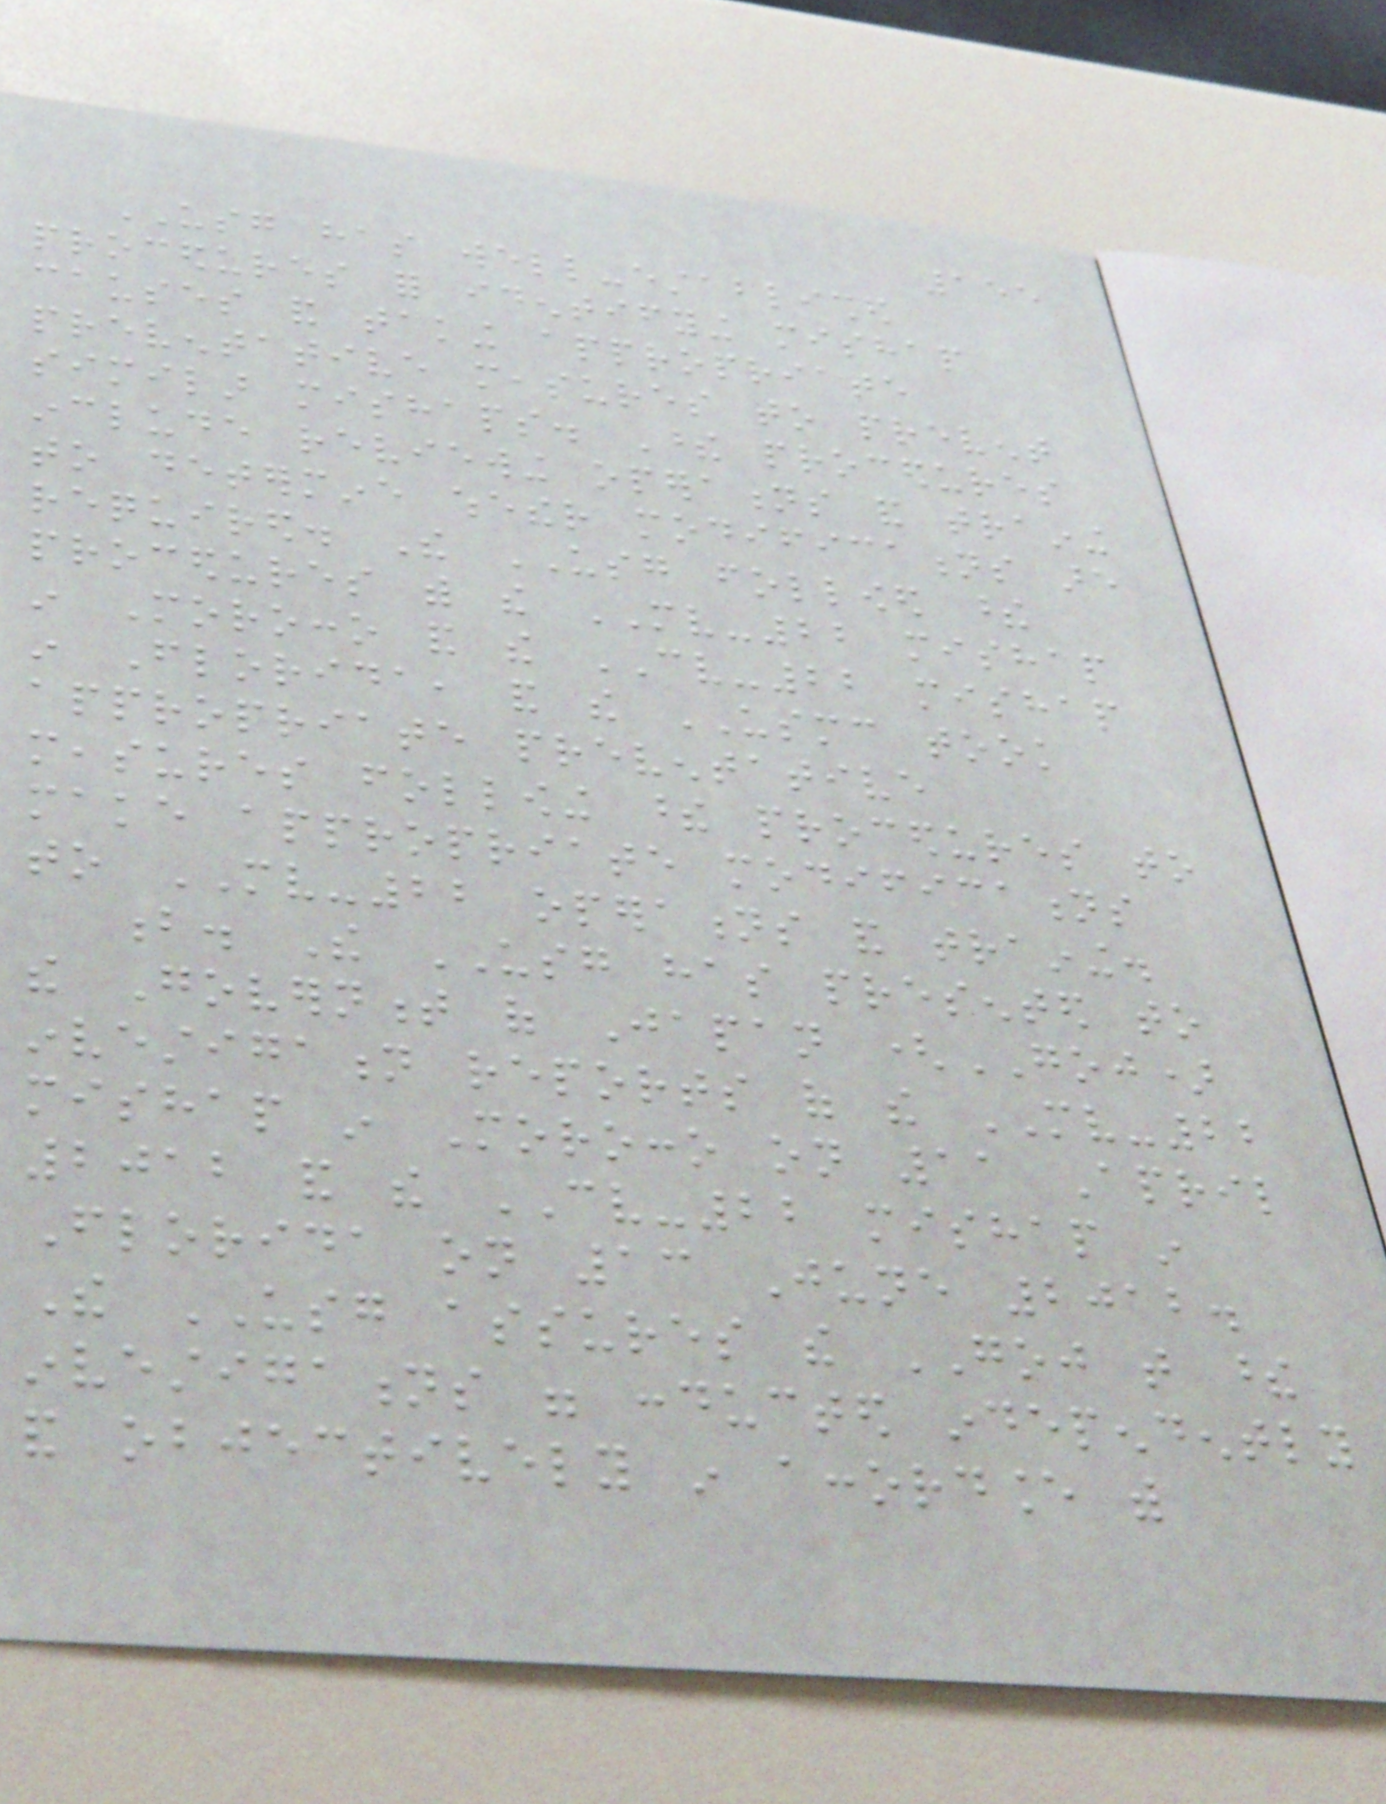155
USG has well-established
procedures for identifying mishap
causes and taking appropriate
preventative measures to prevent
similar mishaps. These procedures
include reviewing operations and training
to determine whether modifications are
required. The USG followed these
procedures with the MV-22 mishap
in Morocco and the CV-22 mishap
in Florida, and the USMC took
appropriate preventative
measures following these procedures to
make appropriate modifications
to MV-22 operations and training.
b. The USG has presented to
the Government of Japan (GOJ)
investigation reports of the MV-22
mishap in Morocco on 11 April
2012 and the CV-22 mishap in
Florida on 13 June 2012.
The USG assures the GOJ that these
investigations were conducted independently
and objectively in accordance with
